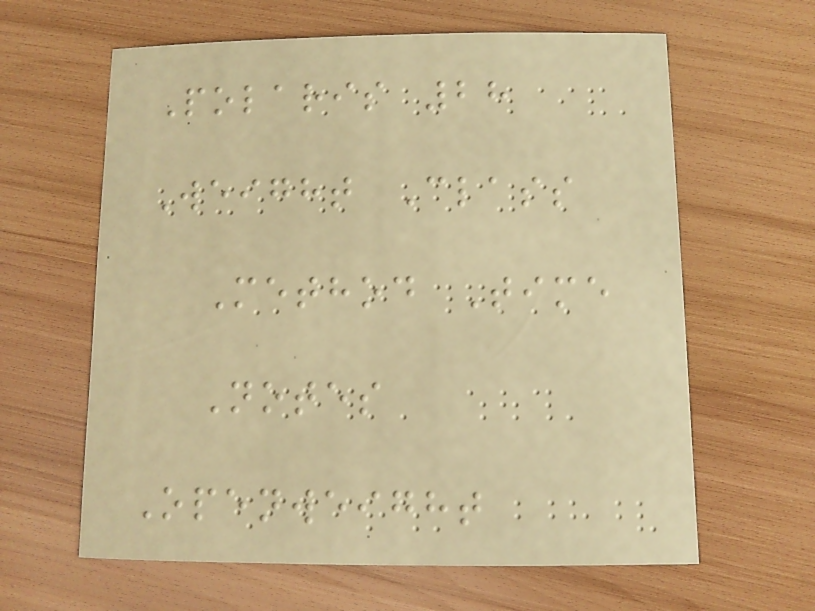Polaris 28
Weight Class
Method Time
Notes
Openweight
